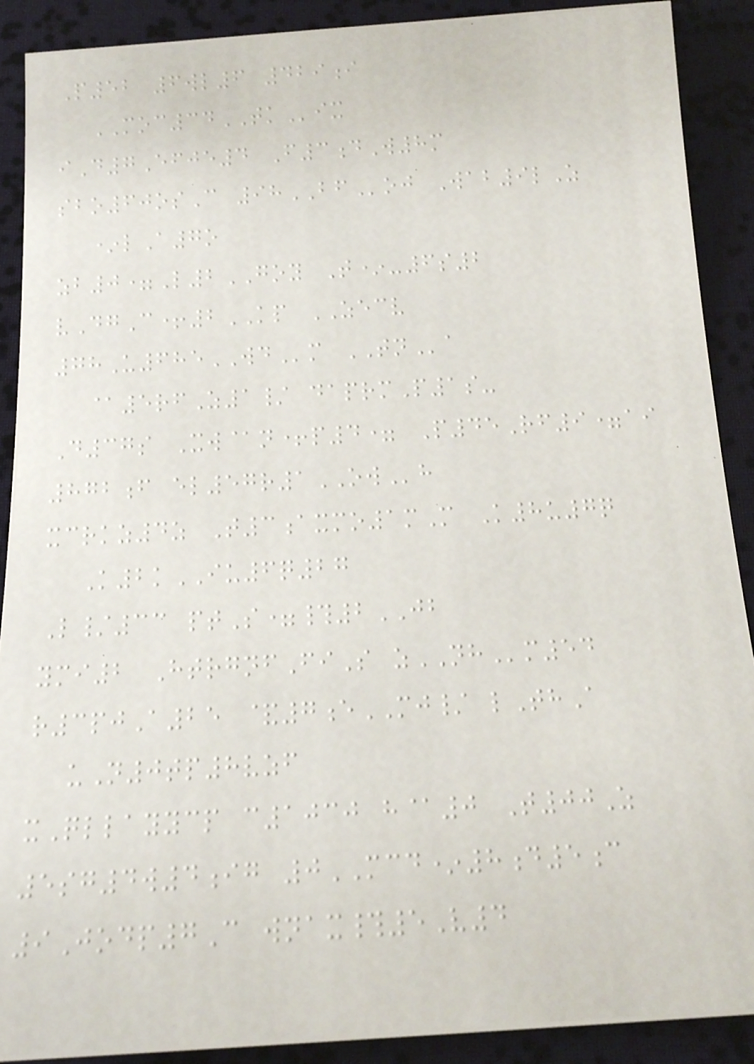P52 6wl6 429i
MOC34TKix
iD7Efje4 F3dW8m
sbo60osC 98BFoj Wab9lZ
*lA7o
zb0=L2GOY T*-6s2
vDgC+2KP ZECV
78U685WDm TNa
@5rfZ1/ daprmP1s-
D37s Xw@n+p4= P45Rf9=ai
872f el57r1OWh
xcrkz4z T3axmo1mM K8u7q
K2kIU6q27
L/33 ptS=#2JB
ymi2 HtrgnfFiS zNHm54
r3pjA25 &7eMJ/ lThA
uN0tp8vzf
xQllayycp c1030 h@0 T00Z
5sg4w4ig 0MCD*8d5c
9Jodp7C wnax#5V4
